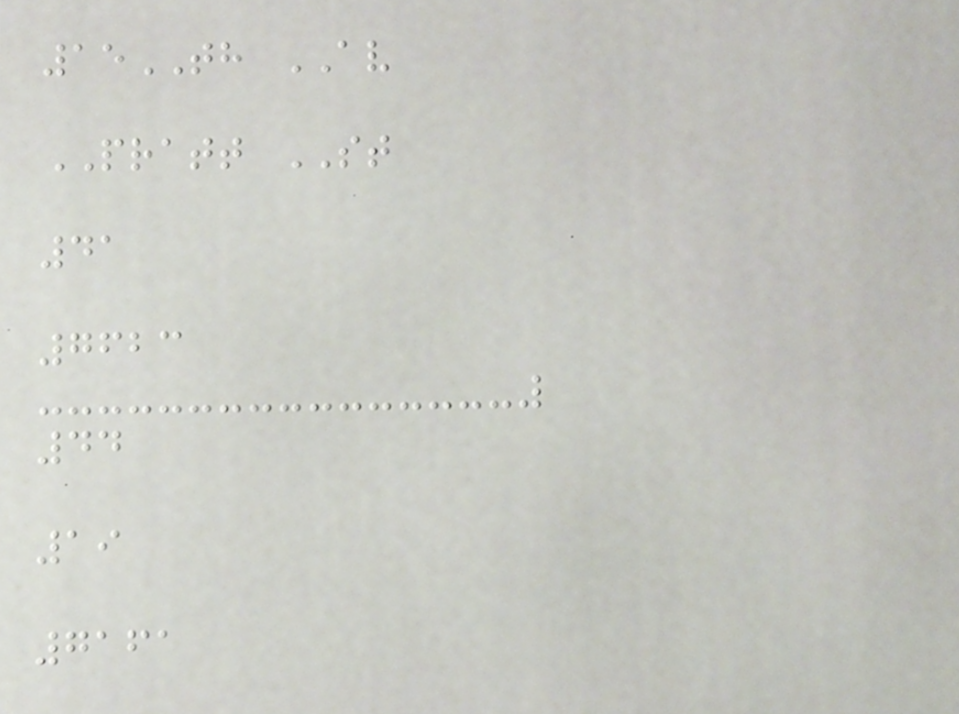15TH AV
PRATT ST
41
7623
44
19
7161
